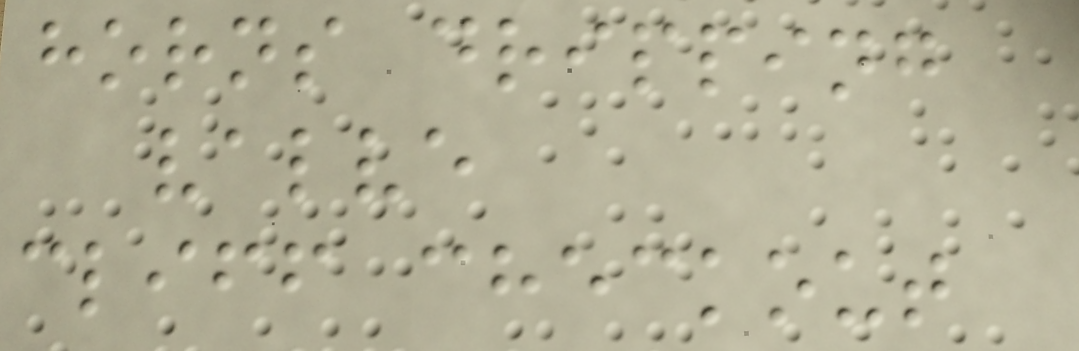horns dripping
valve
cliff checkout
